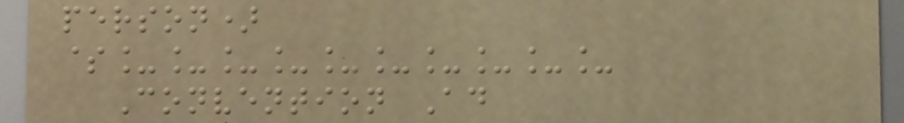person)
$__________
Convention Ad
